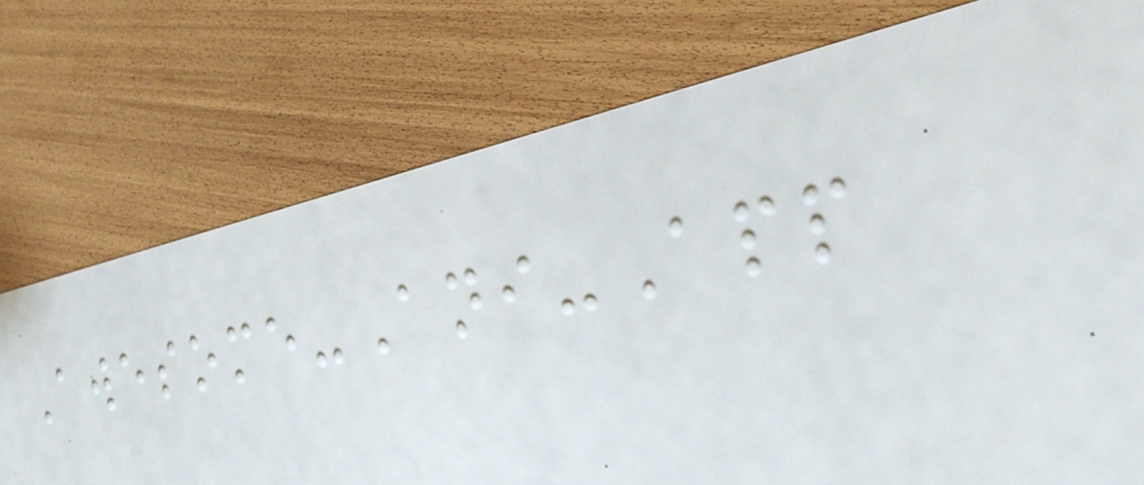Awesome-Ani-App
